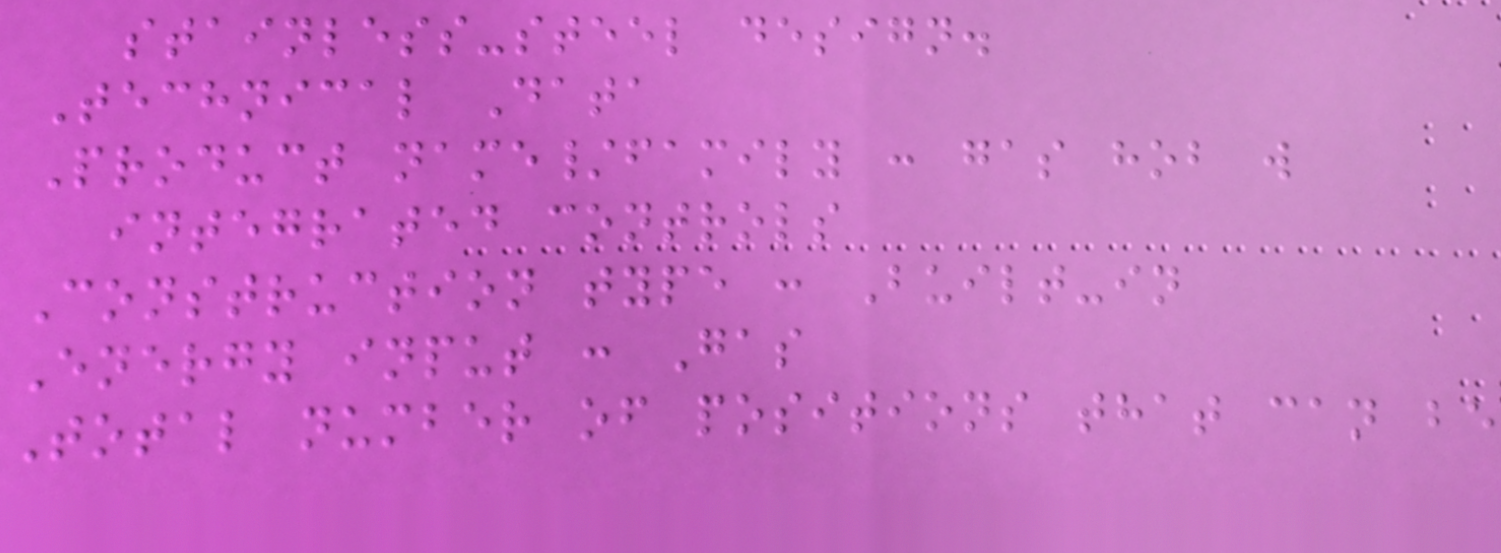stainless-steel design.
Technical Data
Product name/family : gas hob w
integrated controls
Construction type : Built-in
Energy input : Gas
Total number of positions that can be
